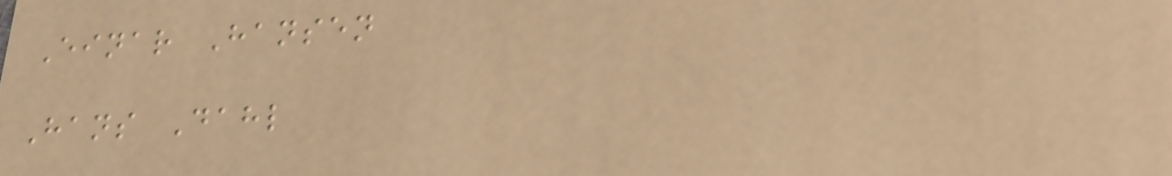Einar Hansen
Hans Dahl
